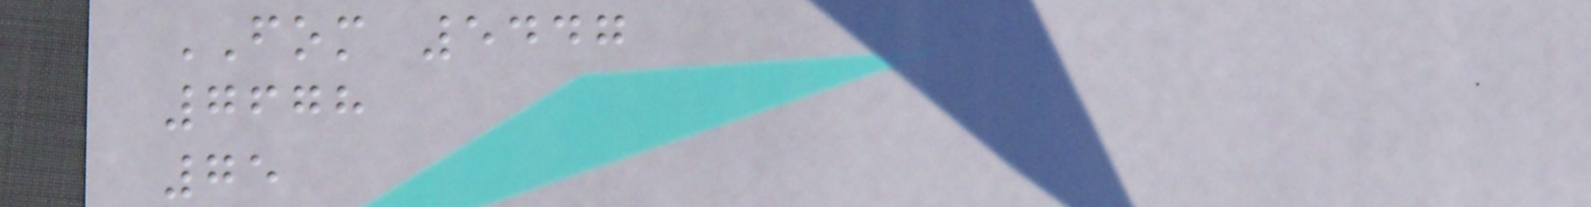FOM 5447
7678
75
